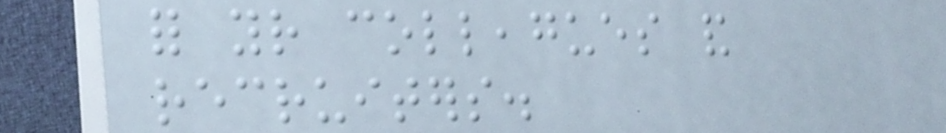for your colleagues and
recruiters.
